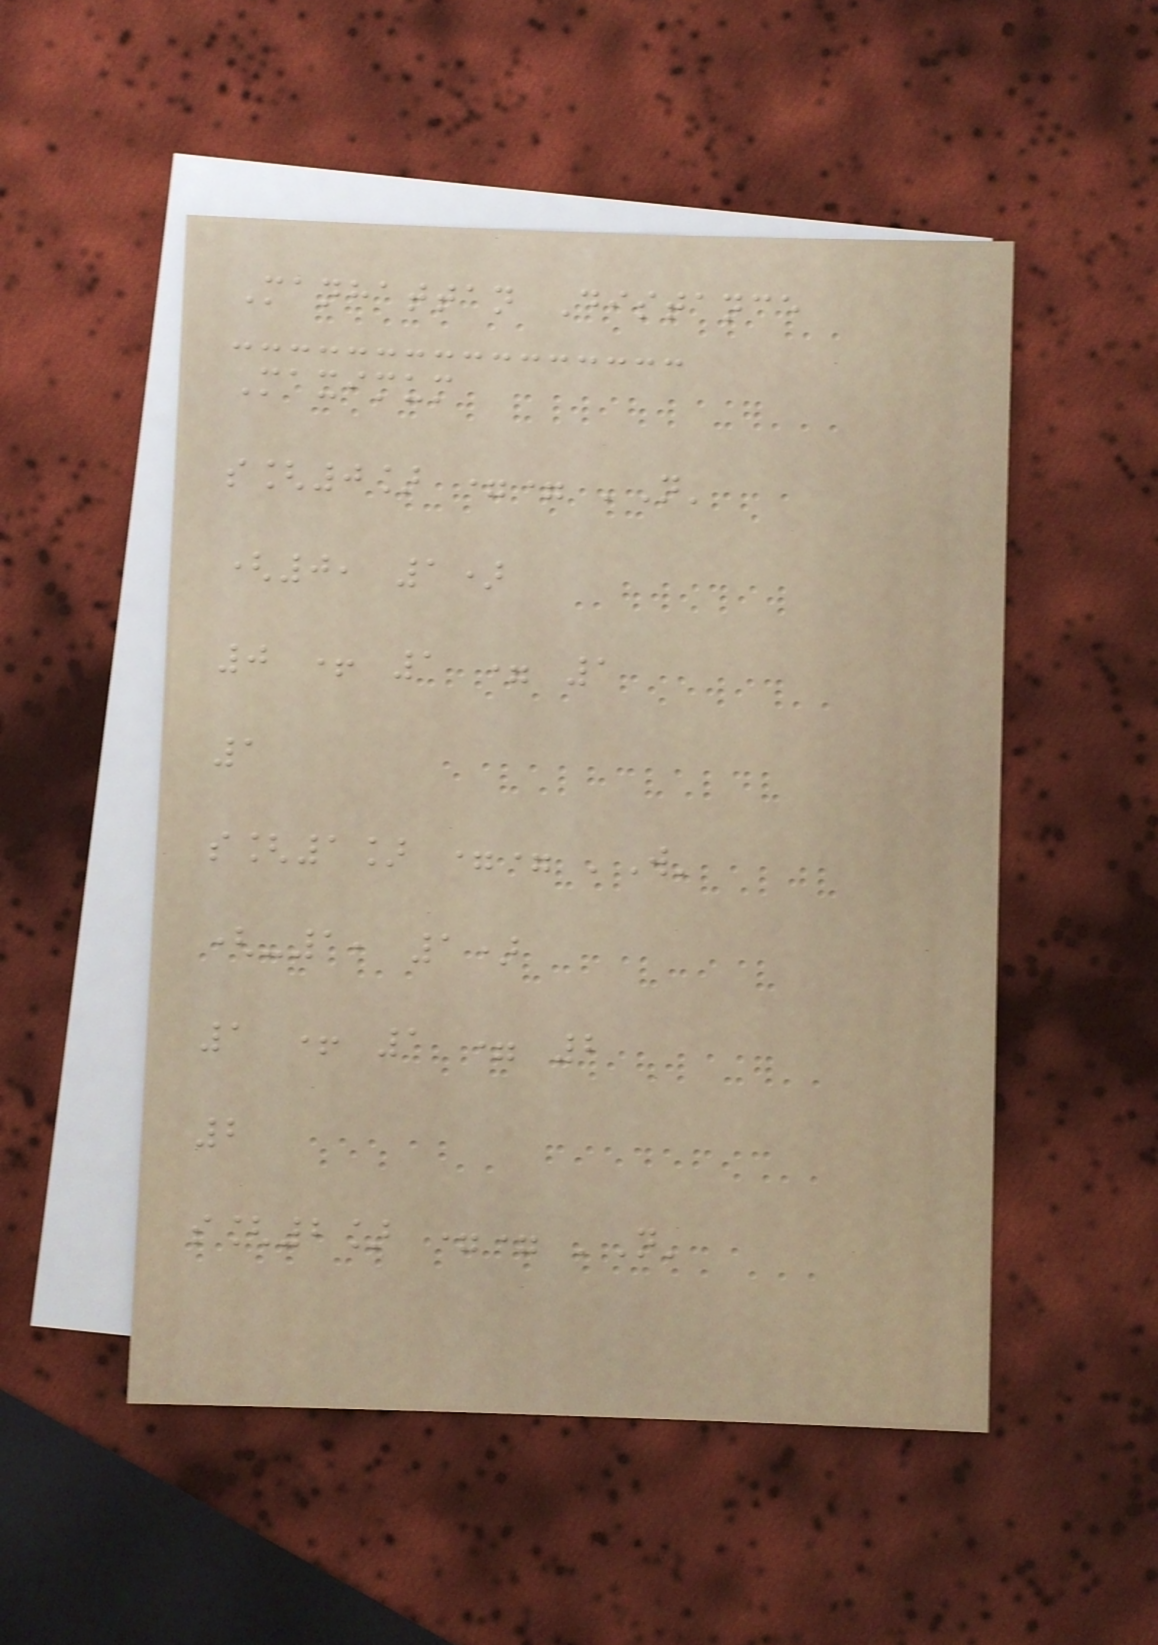Manhattan Distance
Maximum
s[0] == 'N'
(0, 1)
0 + 1 = 1
1
s[1] == 'W'
(-1, 1)
1 + 1 = 2
2
s[2] == 'N'
